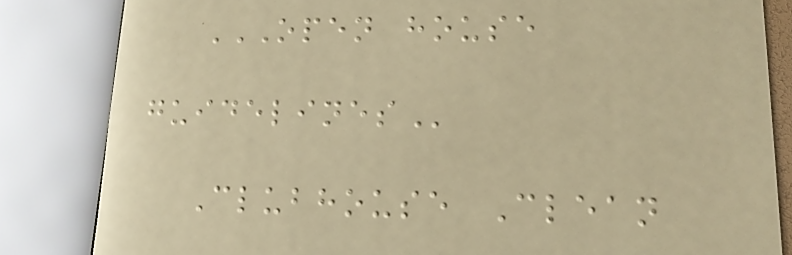OPEN HOUSE
GUIDELINES
Clubhouse Clean
